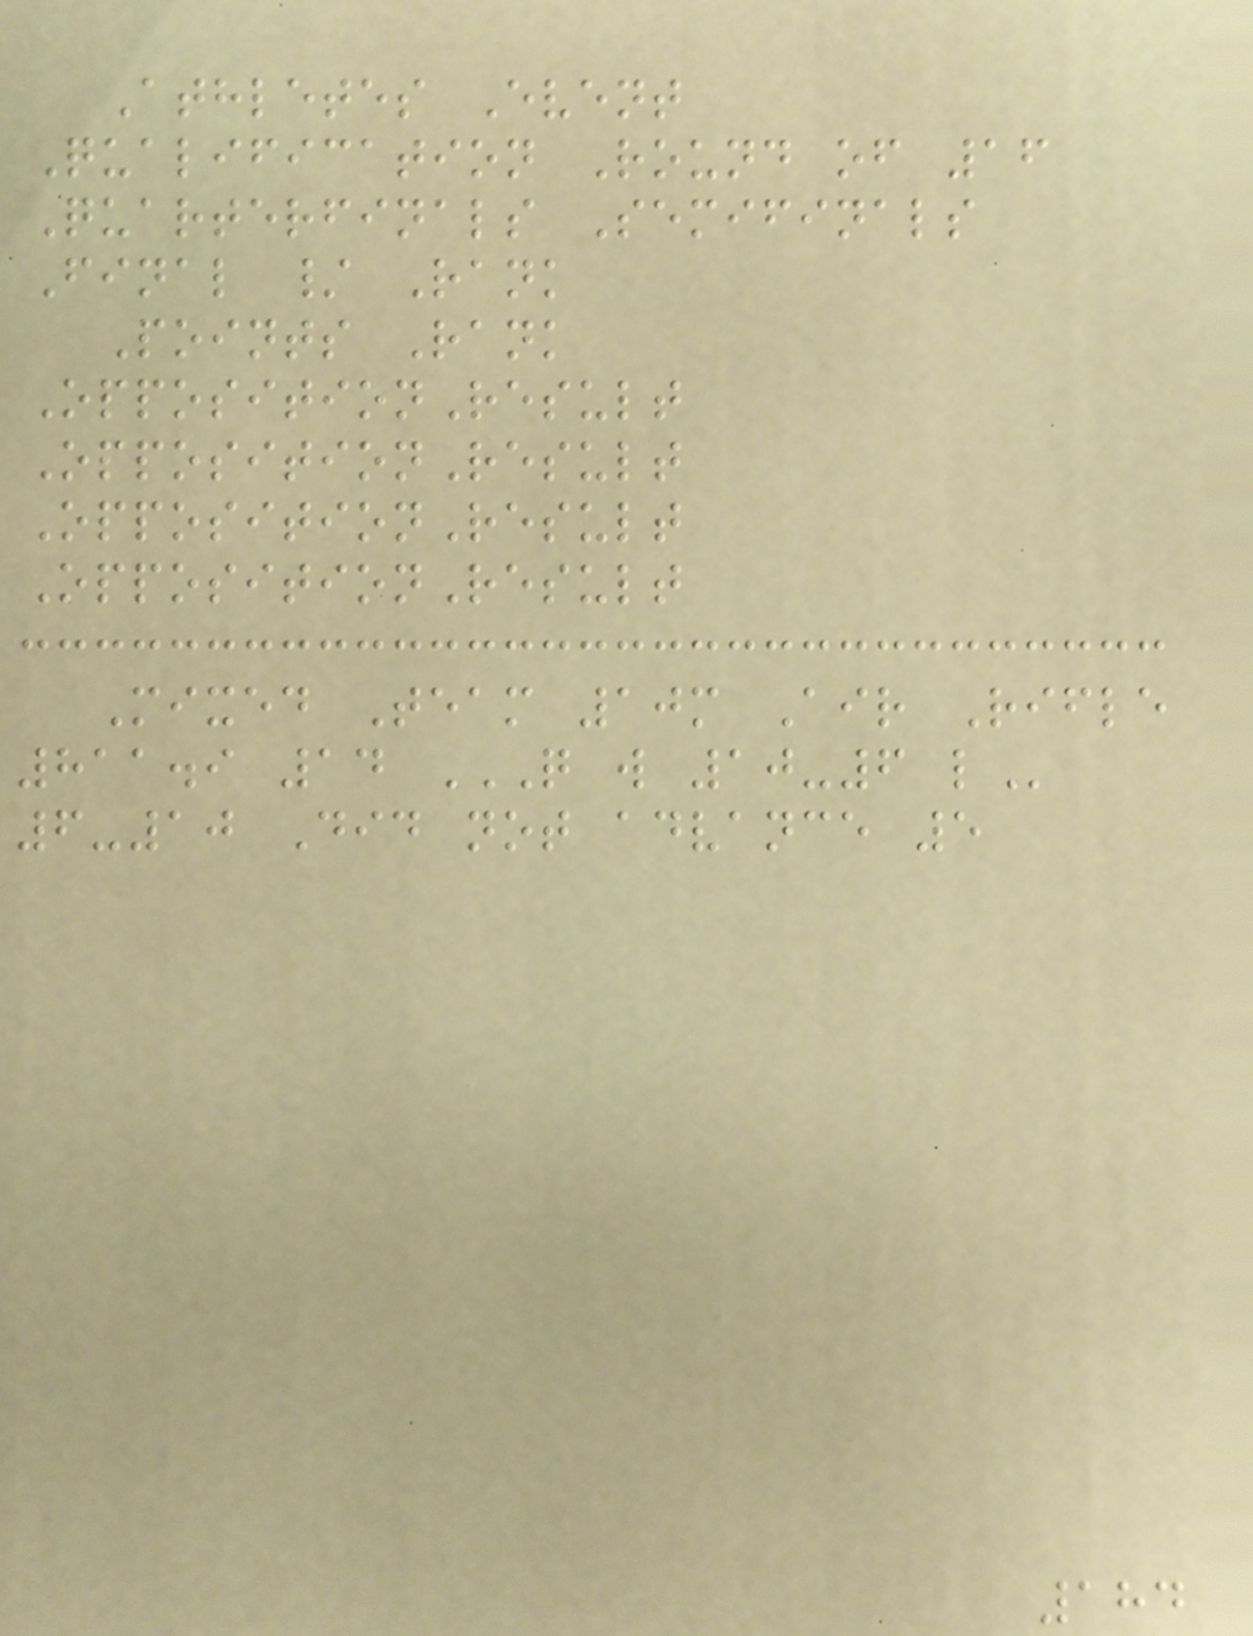Athletes Event
Qualification Round of 16
Quarterfinals Semifinals
Final / Rank
Points Rank
OppositionResult
OppositionResult
OppositionResult
OppositionResult
Mixed Team 10m Air Rifle
811.9 14 Q W 10-6 L
6-10 Did not advance 5
184
